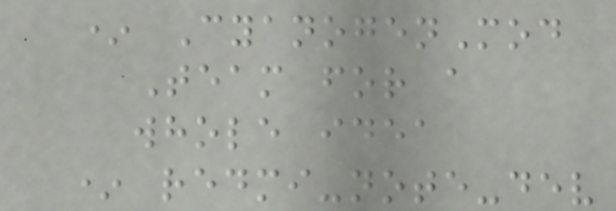* CyanogenMod
Team for a
whole idea
* redmi-note-dev
